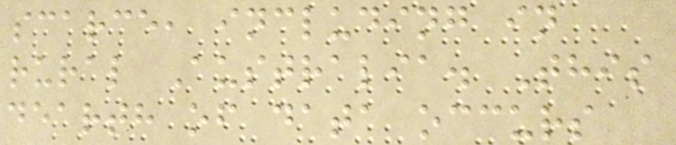scarce, including in
rural Australia. This
dearth of data occurs
